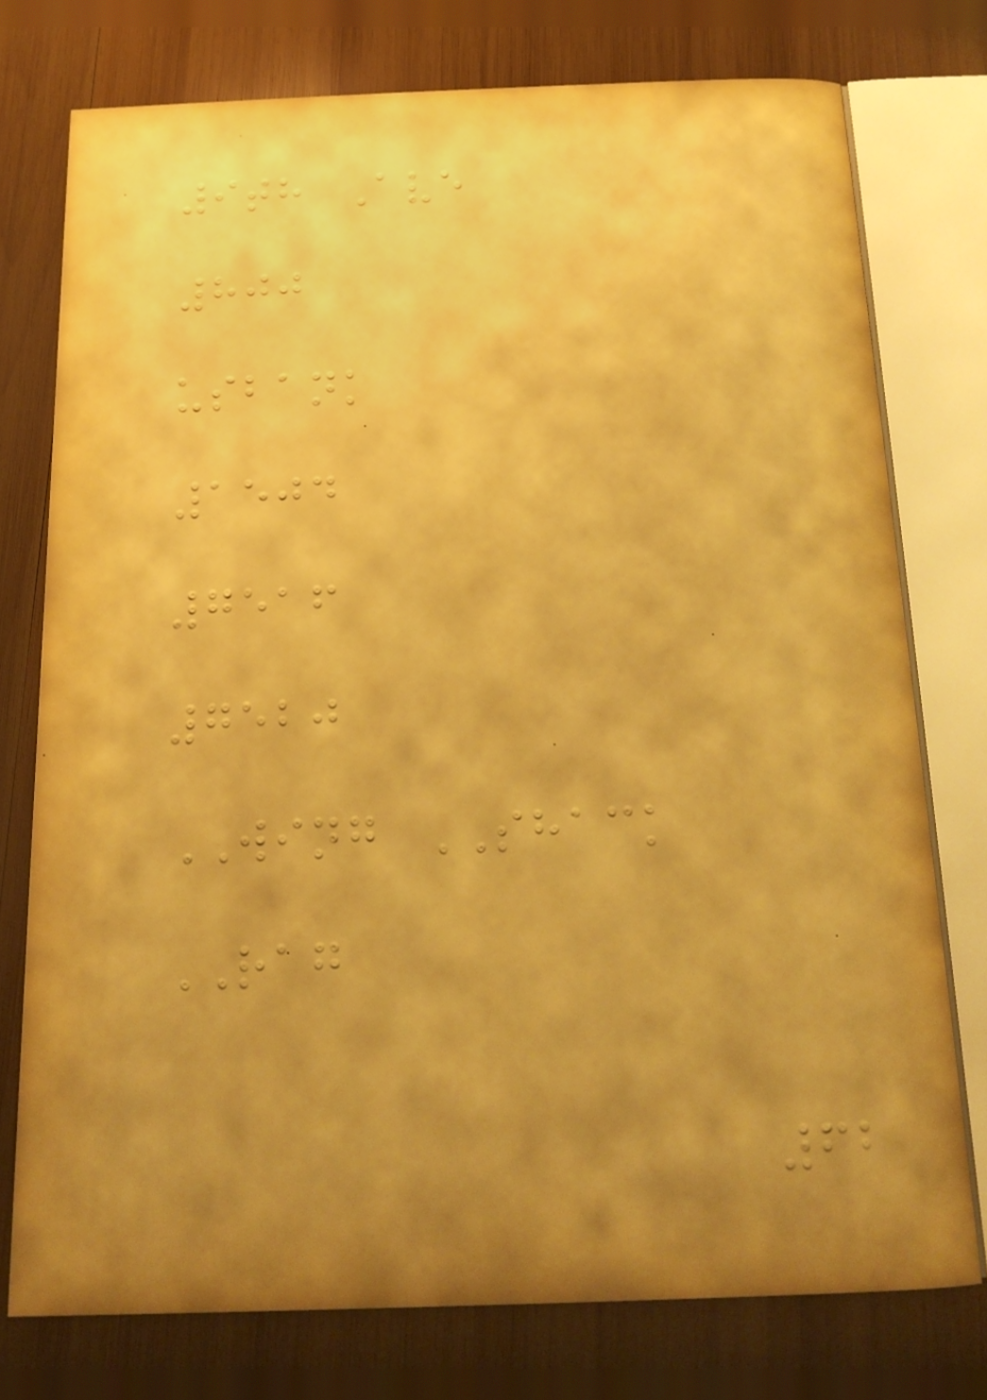9th Ave
800
usbank
1504
7516
7520
WING SHACK
RAG
62
